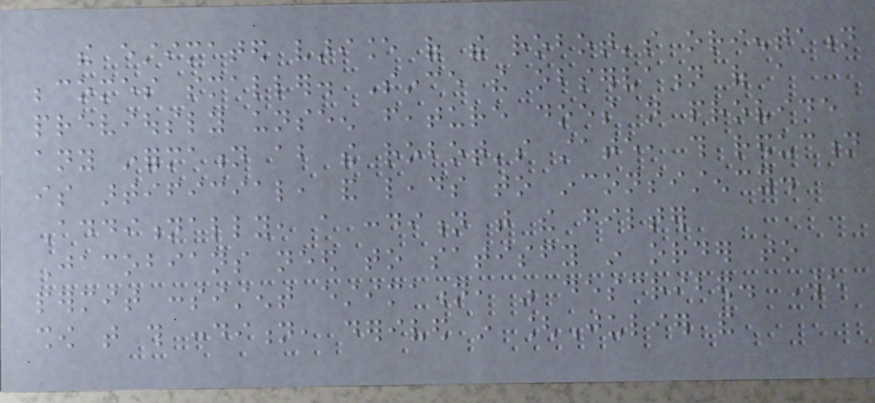the estimated variance of the robot's orientation
becomes smaller. Since the observation of a
previously unseen feature does not provide
any information about the robot's state, this reduction
is artificial, and leads to inconsistency.
Additionally, a condition that the filter
Jacobians need to satisfy in order to
permit consistent estimation, was described. We
show that this condition, derived in [Julier and
